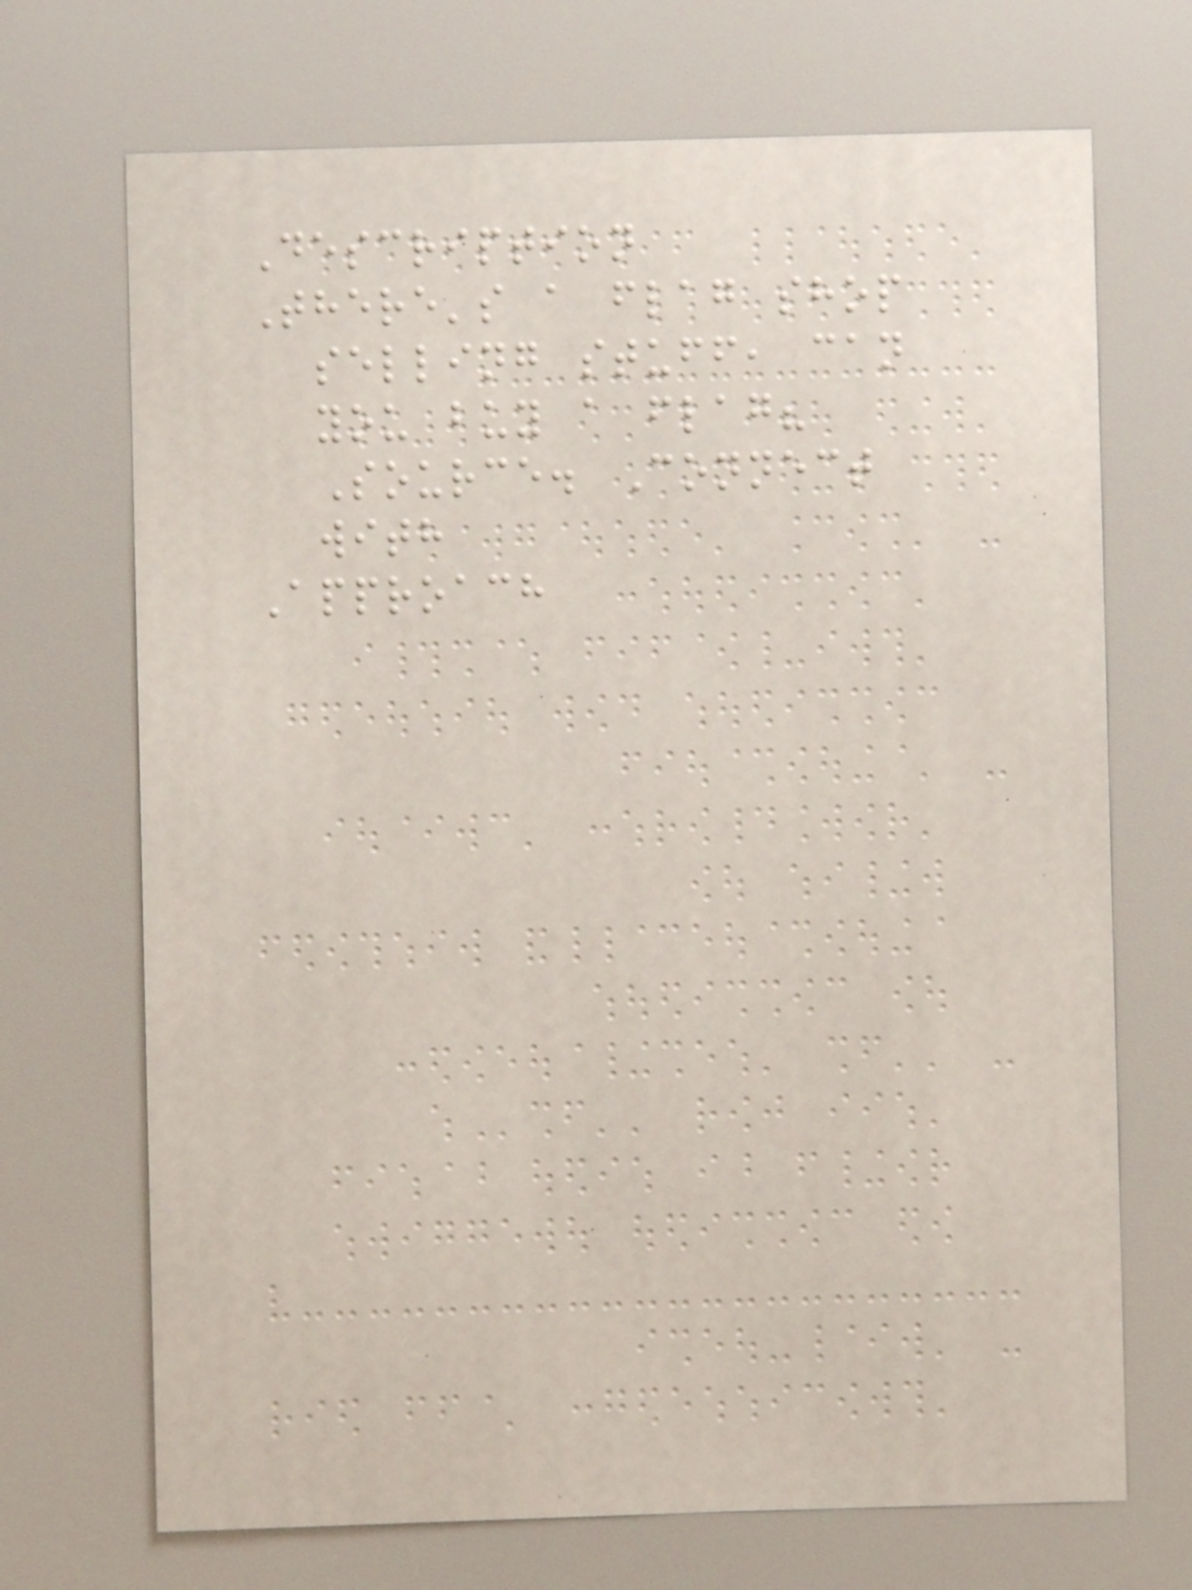Description
There's a flag shop
selling stuff, can
you buy a flag?
Source. Connect
with
Approach
